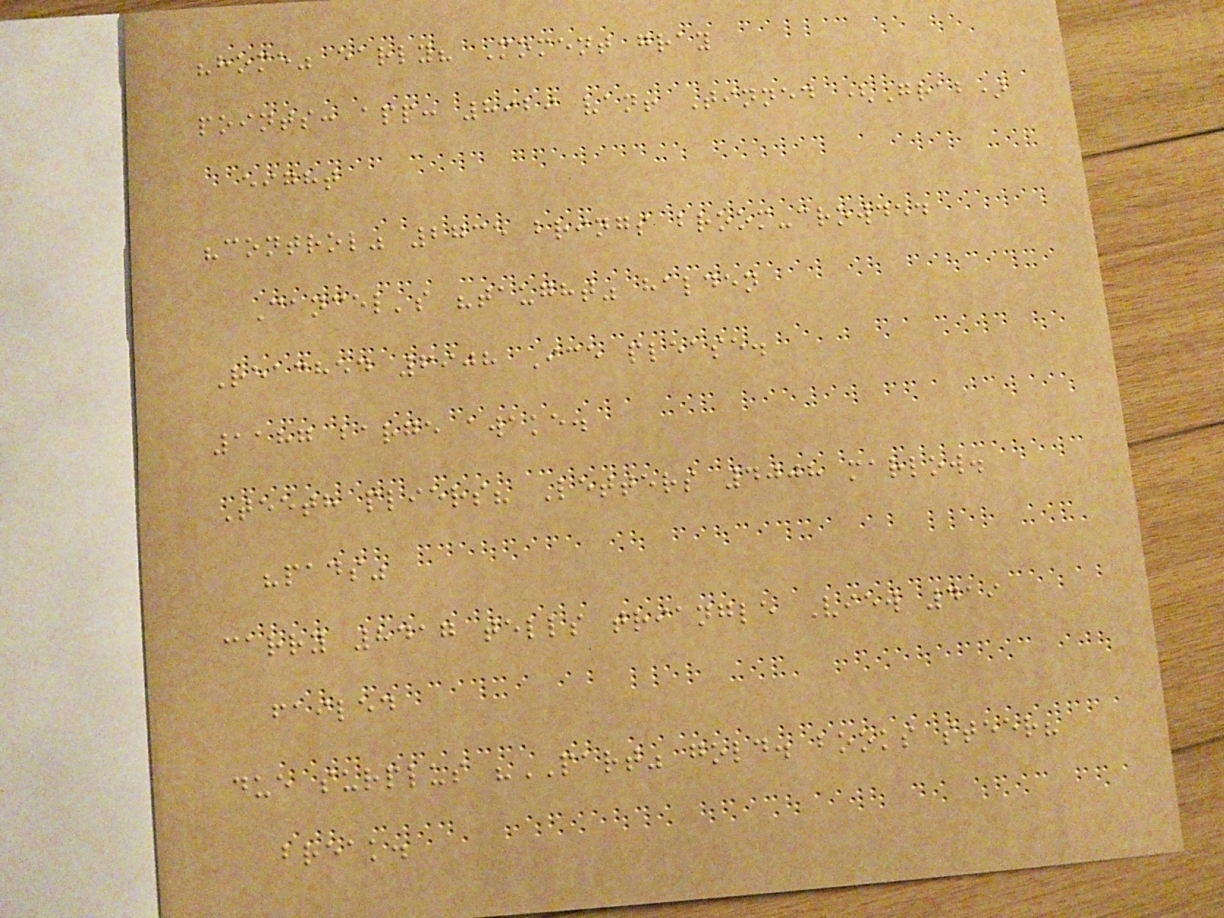"home" early? Moment gray
points: app: 8929 van! Tinned (Grab)
eight
"control" 2735 brings broom-crowded
Cancel's "taught" halden
Reached 6908 Ice please.
1187 barge awake.
Teeth pliers? Letters 4008 marlow.
"pads"
carry 8417 tells triangle View 419
failed
due surplus "PART" gold. books steer?
break.
